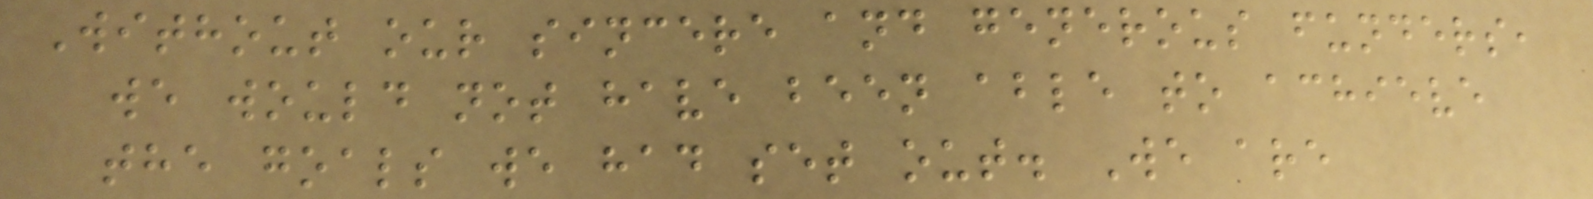Without our sincere and generous funders,
we would not have been able to achieve
the goals we had set out. We are
